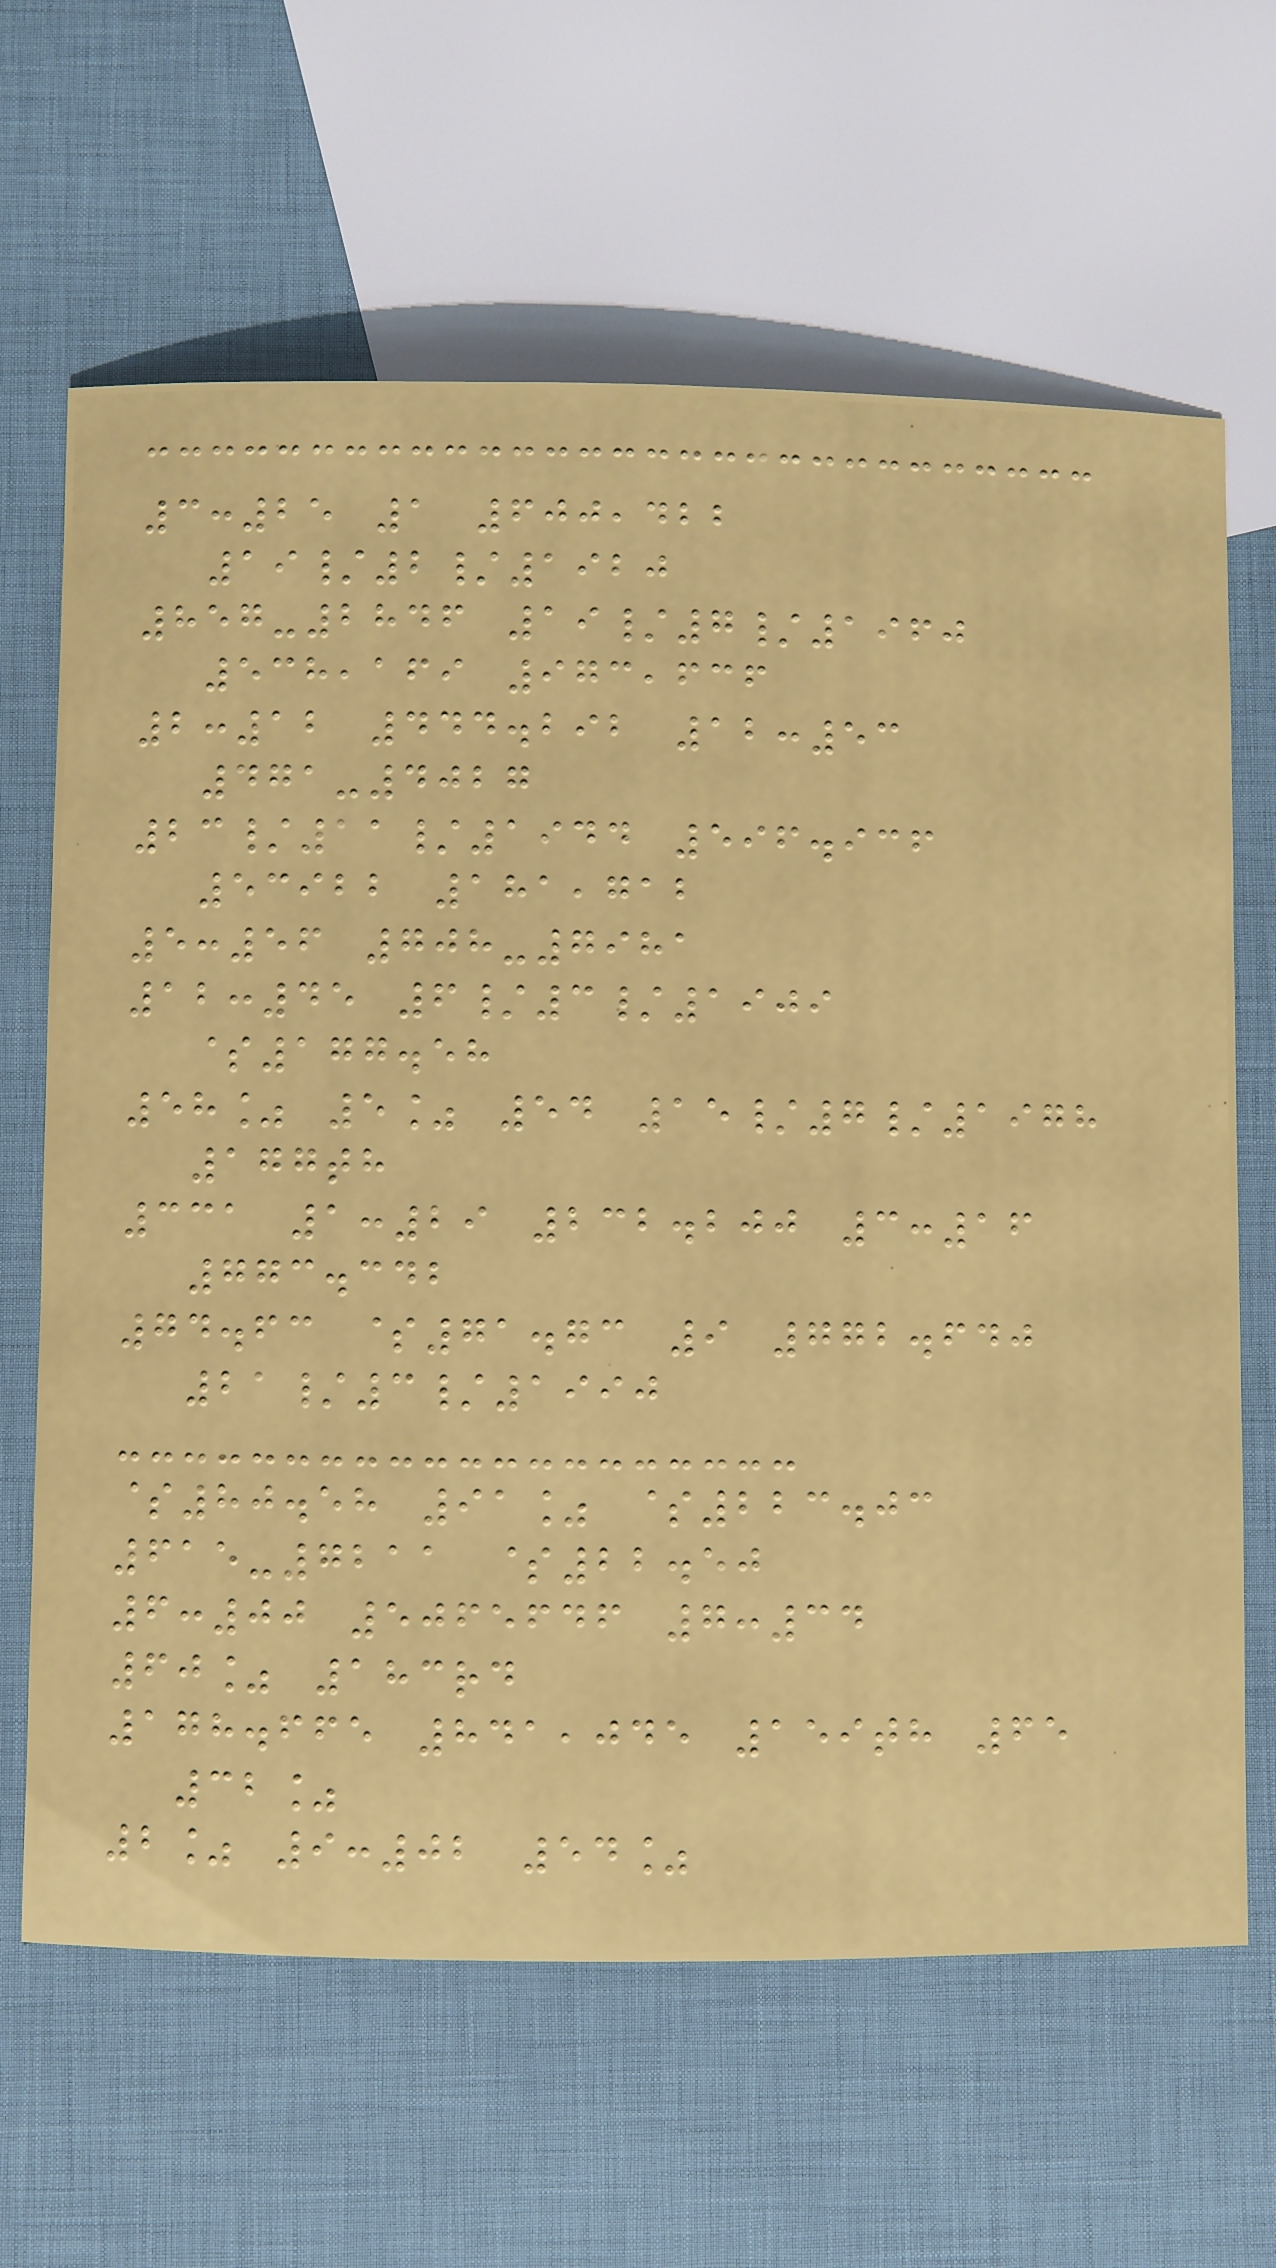3:25 1 600,422
19/2/1920
857-2846 19/7/1960
538,169 973,636
2:12 444.292 12:53
471-4027
23/11/1944 596.936
53922 181,712
5:56 708-7981
12:45 6/3/1909
$177.58
58% 5% 54 15/7/1978
177th
331 1:29 232.200 3:16
773.342
74.63 $71.73 9 772.640
21/3/1990
$80.58 91% $223.03
615-7211 $22.50
6:00 5065646 7:34
60% 183rd
178.665 841,045 159th 65
32%
2% 9:02 54%
